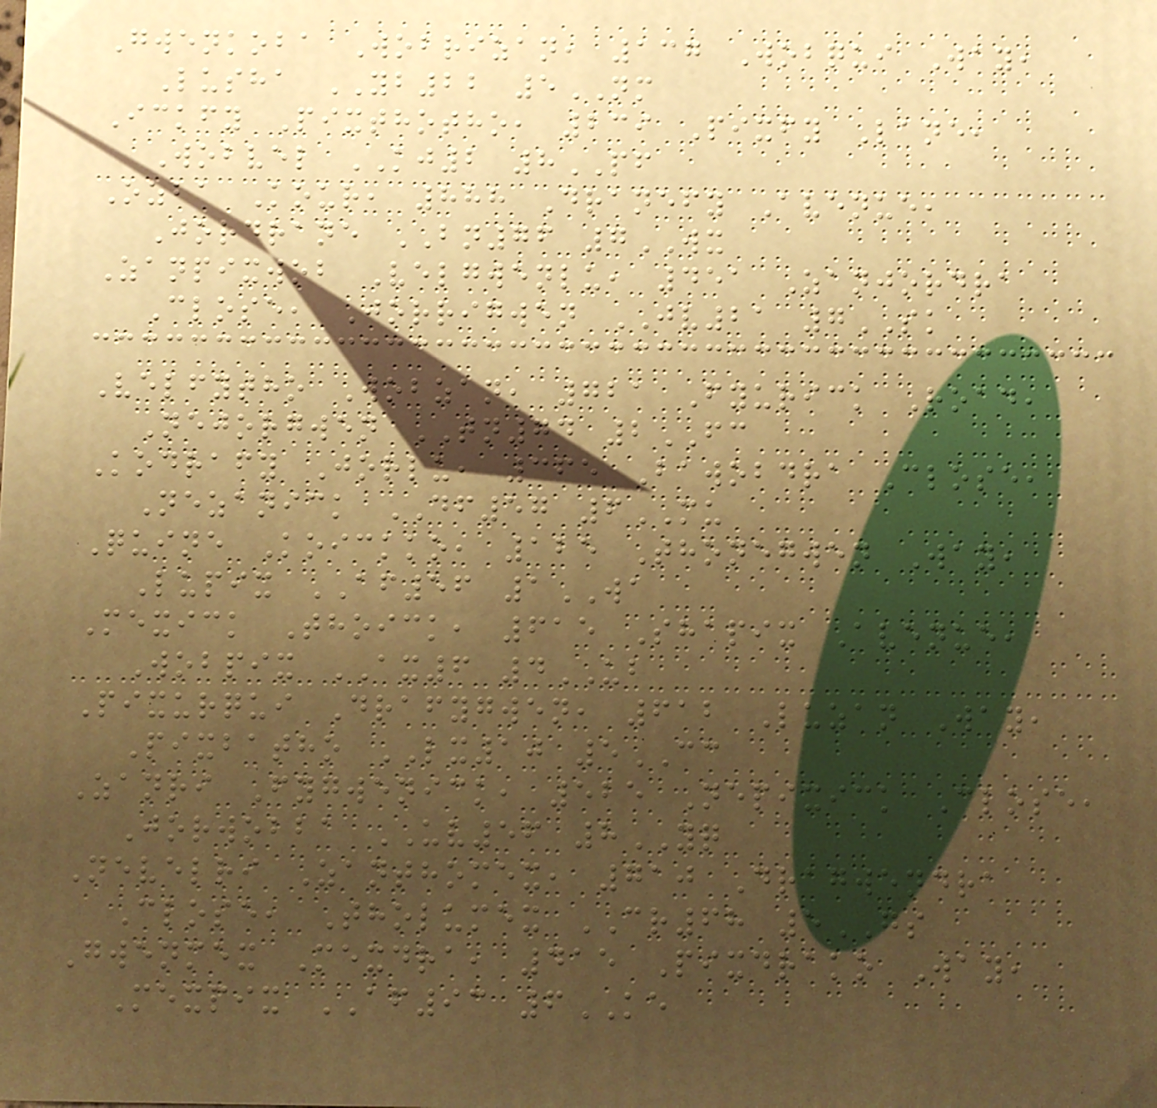Gwenkoba Wobrizan, 137 Wobqui Way,
Lusha YB22 5NM
Ickfy Pixthotho, 239 Pixfy Lane,
Wobvel KJ2 8PF
Ozba Kour, 888 Dranefy Avenue,
Jordrane BN76 7WX
Zanpixwob Velgwenlu, 451 Zanjordra
Close, Jorrigwen JV21 7SK
Velfytho Wobzan, 721 Fyurick Road,
Nejorgwen TN74 2FC
Kodrafy Jorlu, 365 Bawobdra Close,
Nezanick DF57 6MU
Quine Koickko, 125 Thonegwen Way,
Lupix AF56 1WA
Mexick Thoick, 615 Shapix Avenue,
Wobpix AX6 4UB
Pixurqui Drafygwen, 612 Luzan Way,
Pixbatho LX10 5CC
Zanri Fygwenick, 525 Nepixick Close,
Jorwobba UV56 8YQ
Nevelri Zanthomex, 710 Dragwendra
Close, Tholumex CR68 5GS
Gwenmex Mexdra, 415 Pixdrako Way,
Mexpix AF93 6KE
